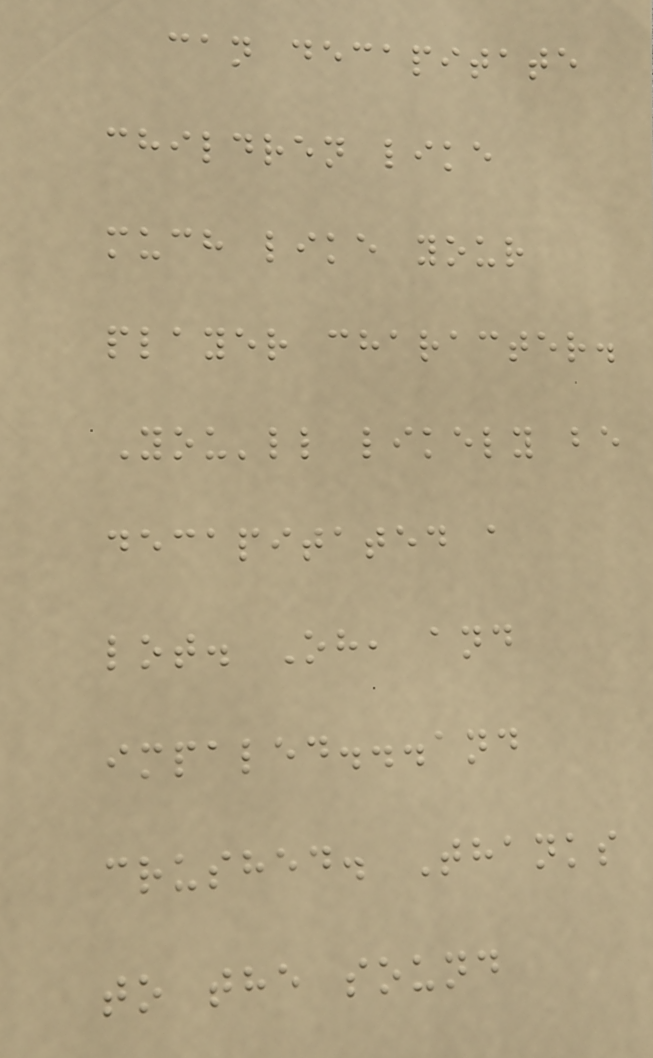can decapitate
children like
much like your
player character.
You'll likely be
decapitated a
lot. Oh, and
impaled...and
crushed. Thanks
to the sound
